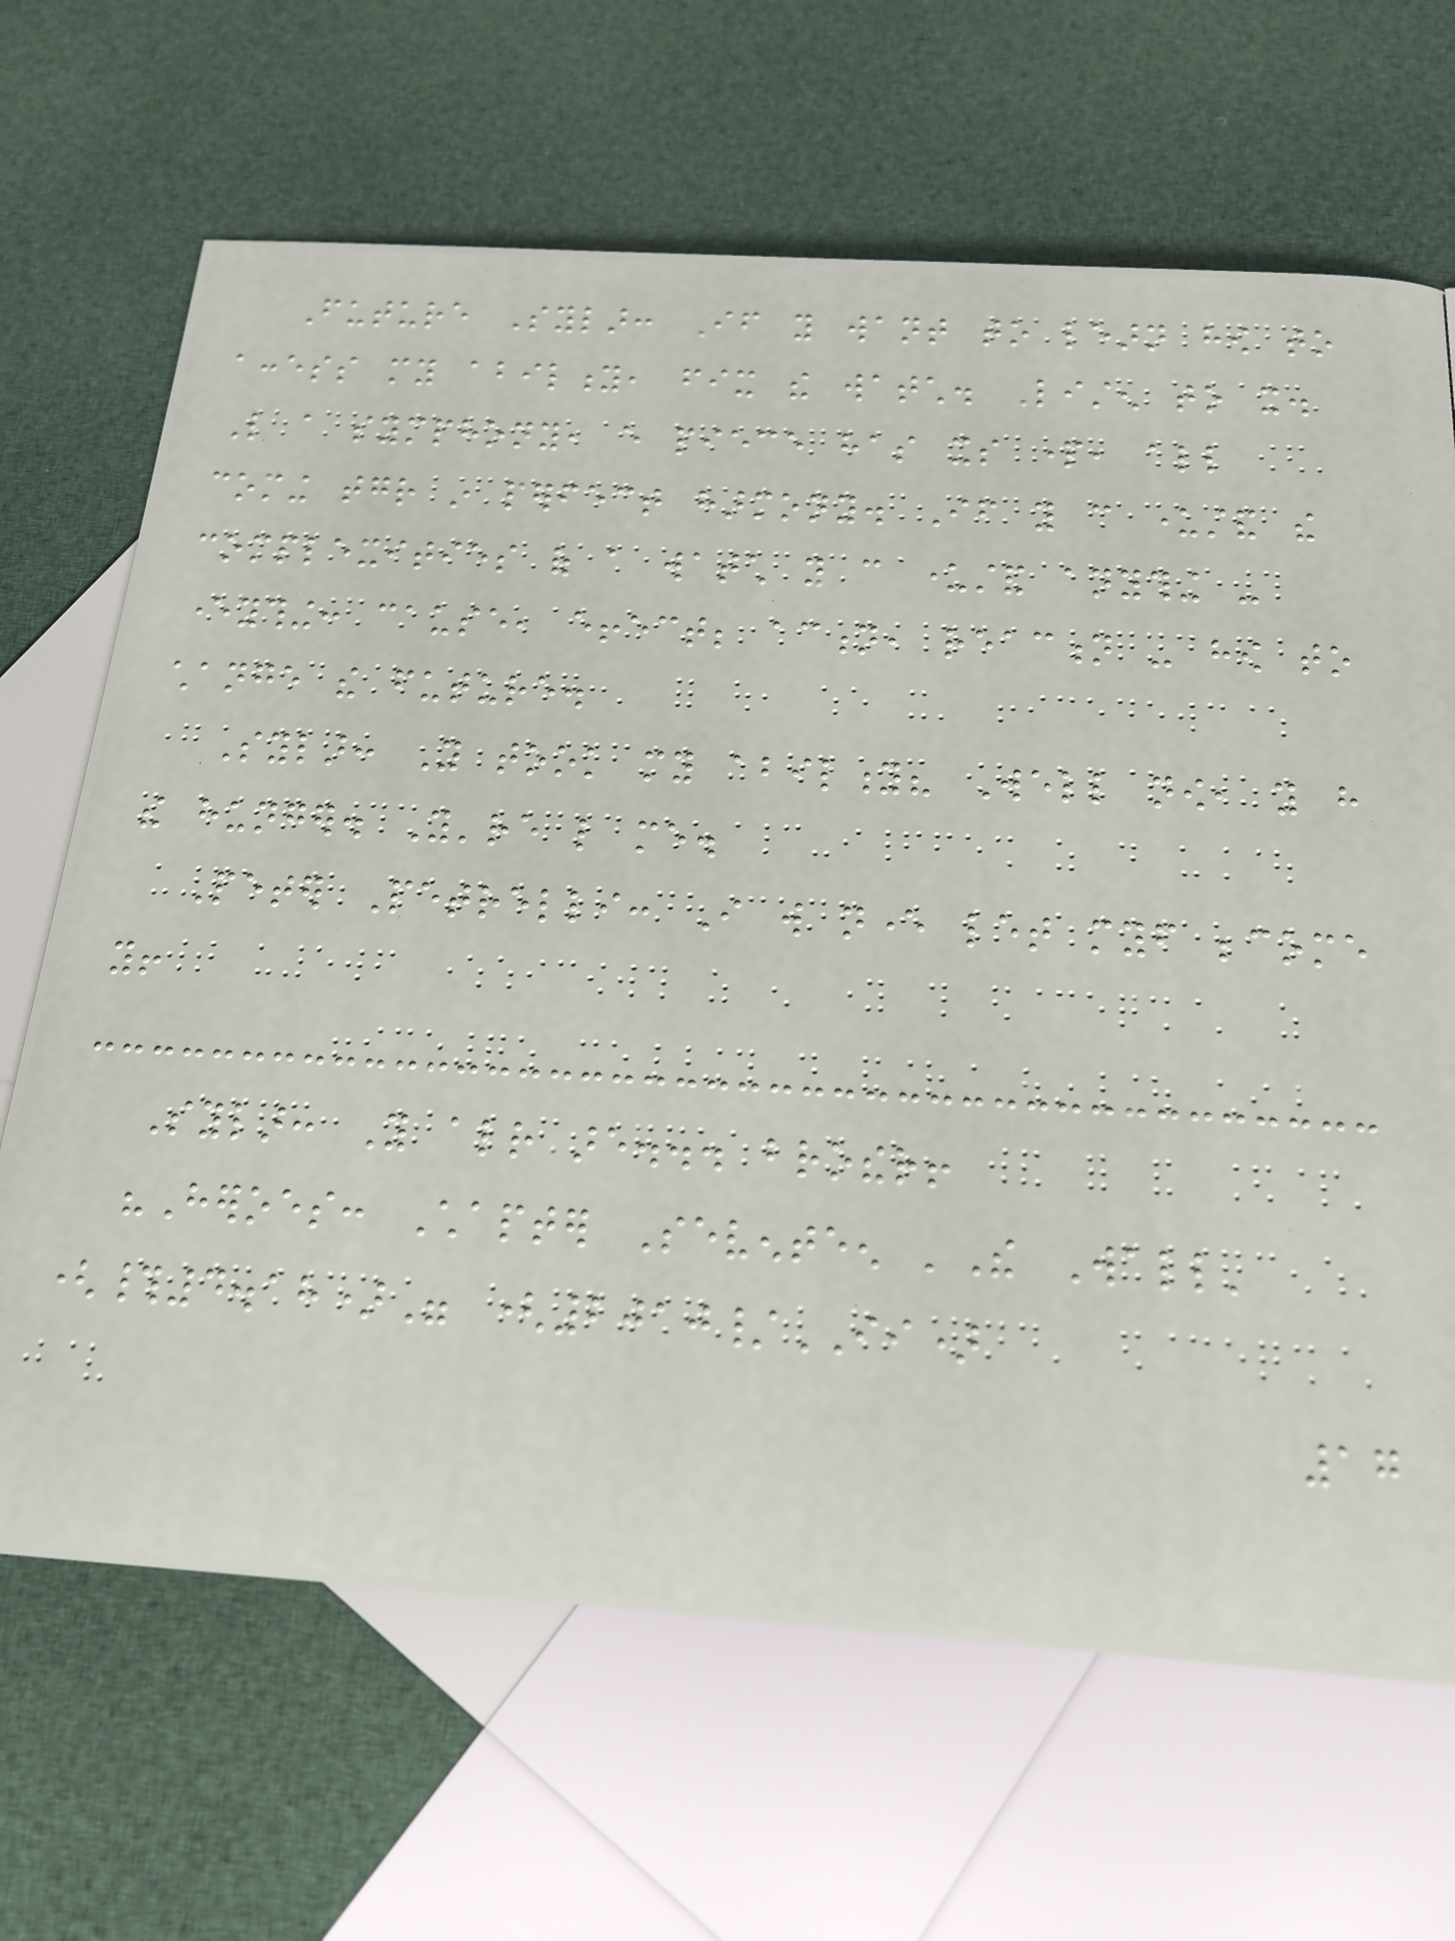Future Sylar: If you want to learn how to
access my ability, fix the watch. Listen to it.
Like a symphony, every piece has its part, all
coming together in perfect harmony. If you can understand the
complexities of a watch you can understand anything -
everything: cause, effect; action, reaction - how to
change the future.
Sylar: You took my ability? Well now, you have
the hunger. You're like me.
Peter Petrelli: I will never let myself become
you!
Sylar: You already are... brother!
"Heroes: Chapter Seventeen 'The Wall'
(#4.18)" (2010/II)
17
